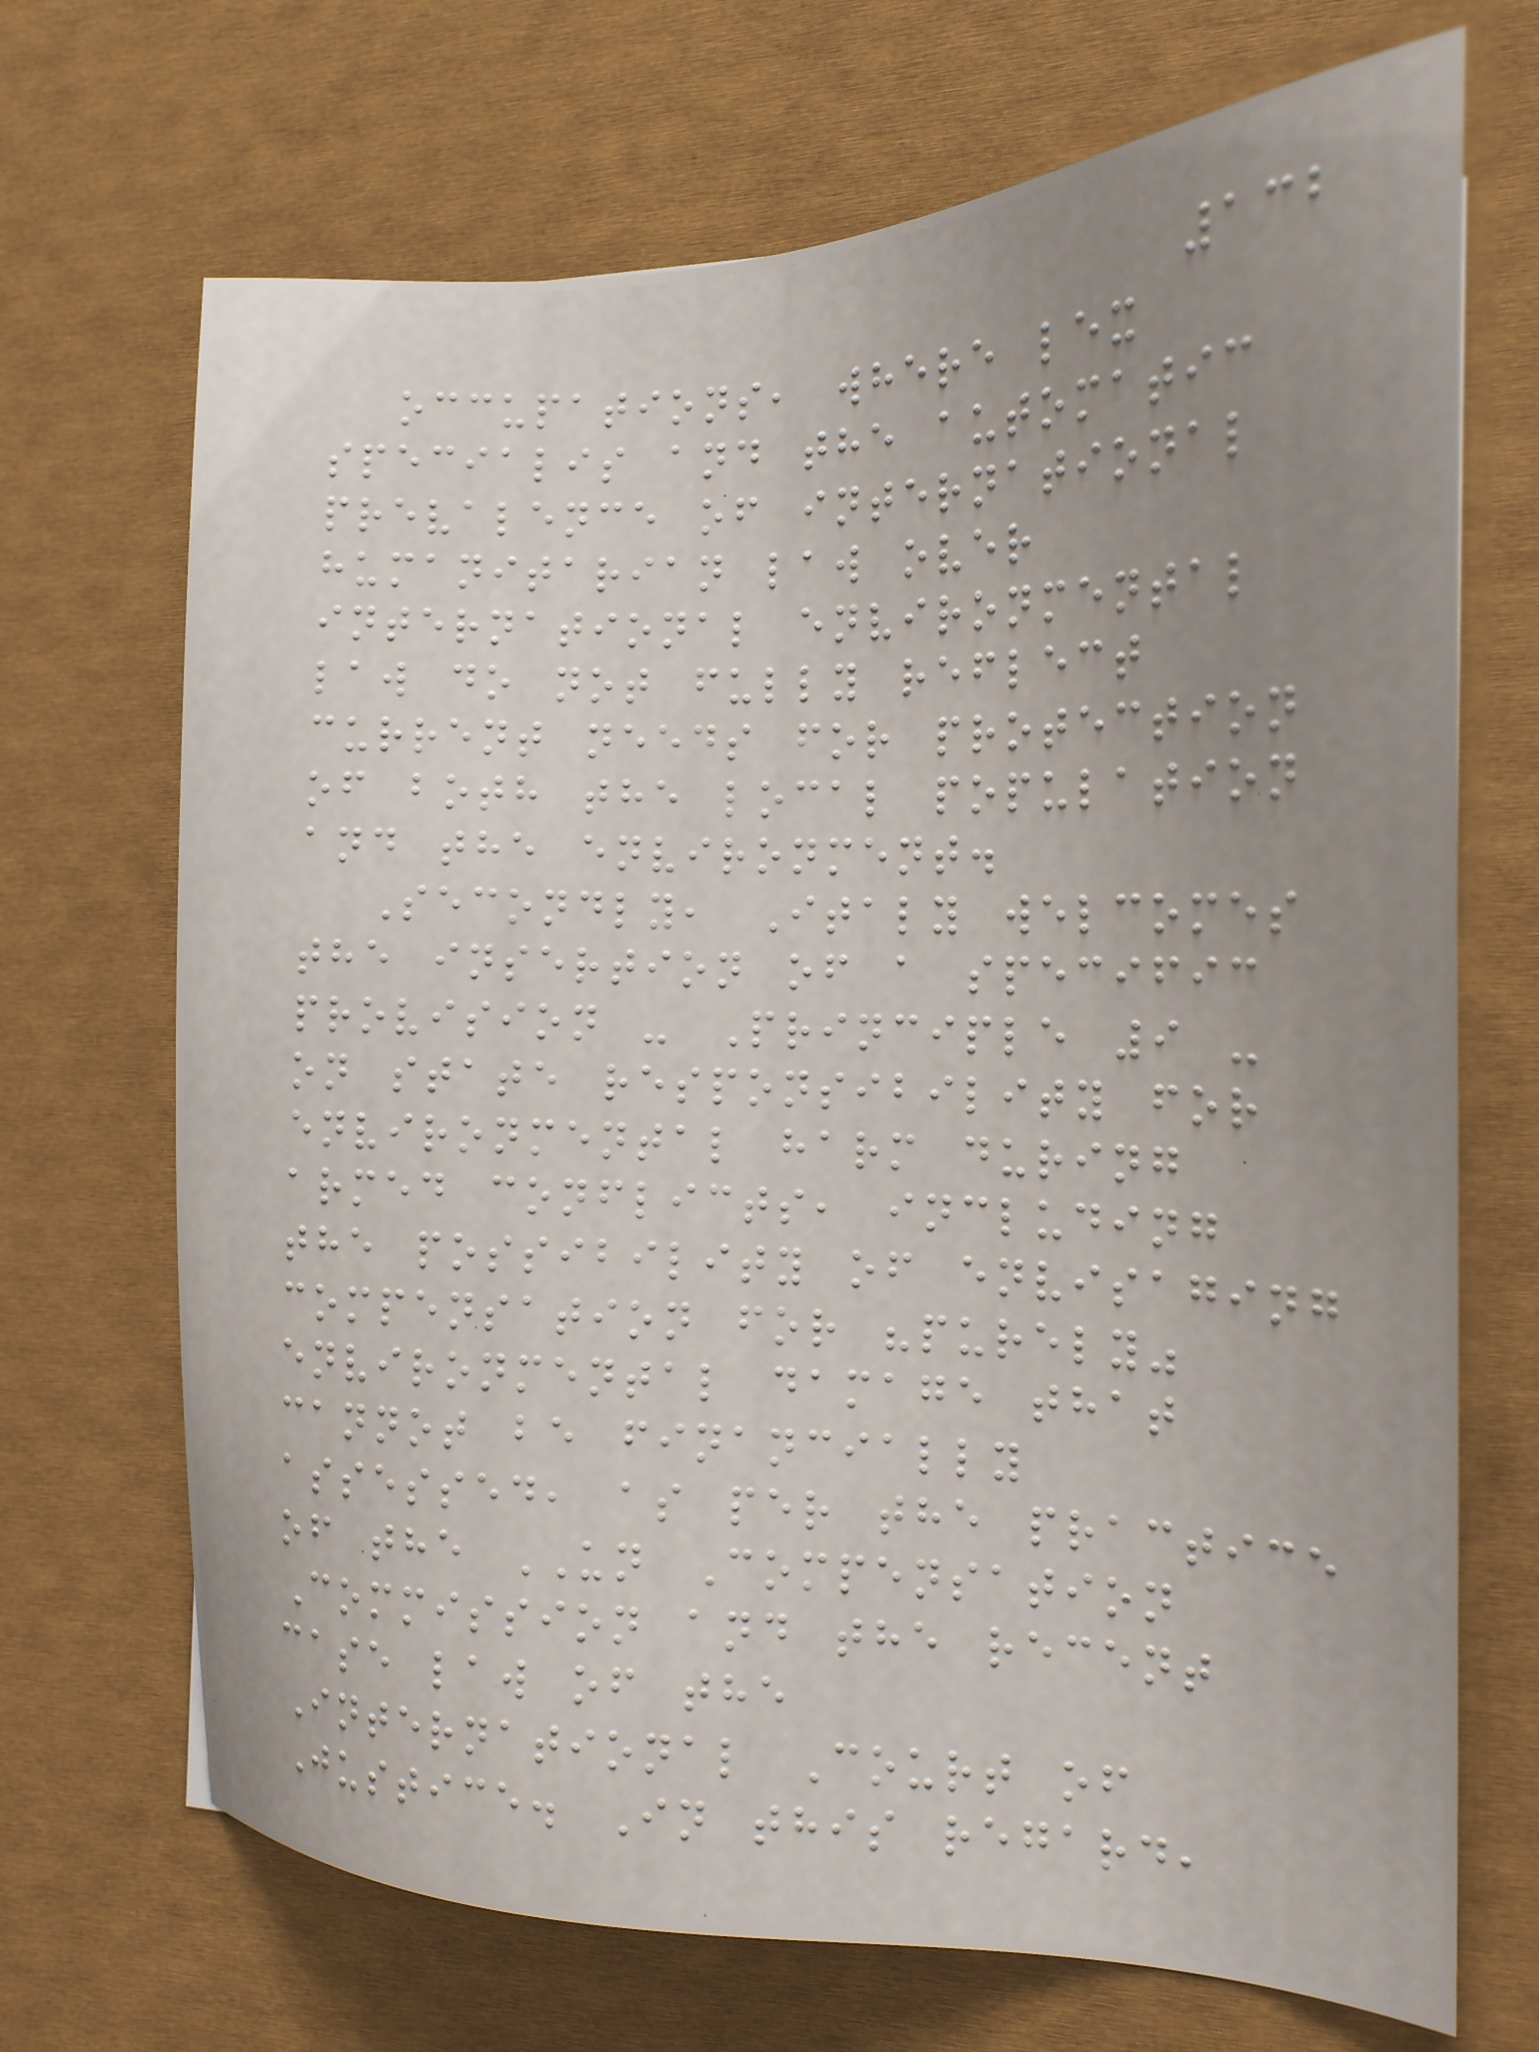132
occupations, where lex
specialis and the automatic
prevalence of international
humanitarian law over
international environmental
law do not fully reflect
current needs for protection
of both the local population
and the environment.
Secondly, Italy welcomes
the insertion of a specific
provision - Principle 9 -
on state responsibility for
environmental harm during
armed conflicts, including
the possibility of envisaging
compensation for "purely"
environmental damage that
cannot be financially
assessed, as per the practice
of the UN Compensation
Commission and the recent
case law of the
International Court of
Justice. In this regard,
